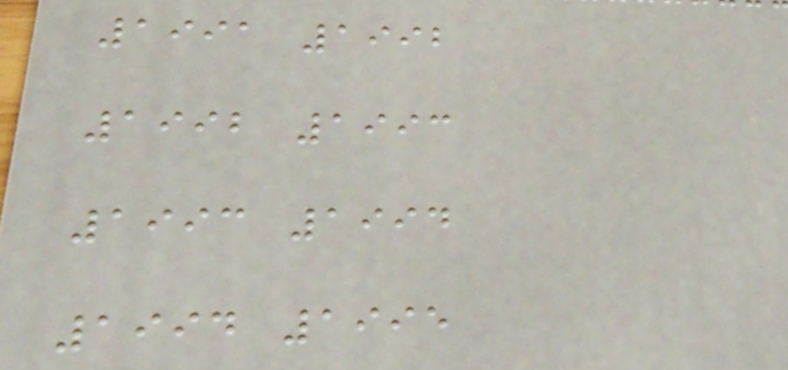1991 1992
1992 1993
1993 1994
1994 1995
